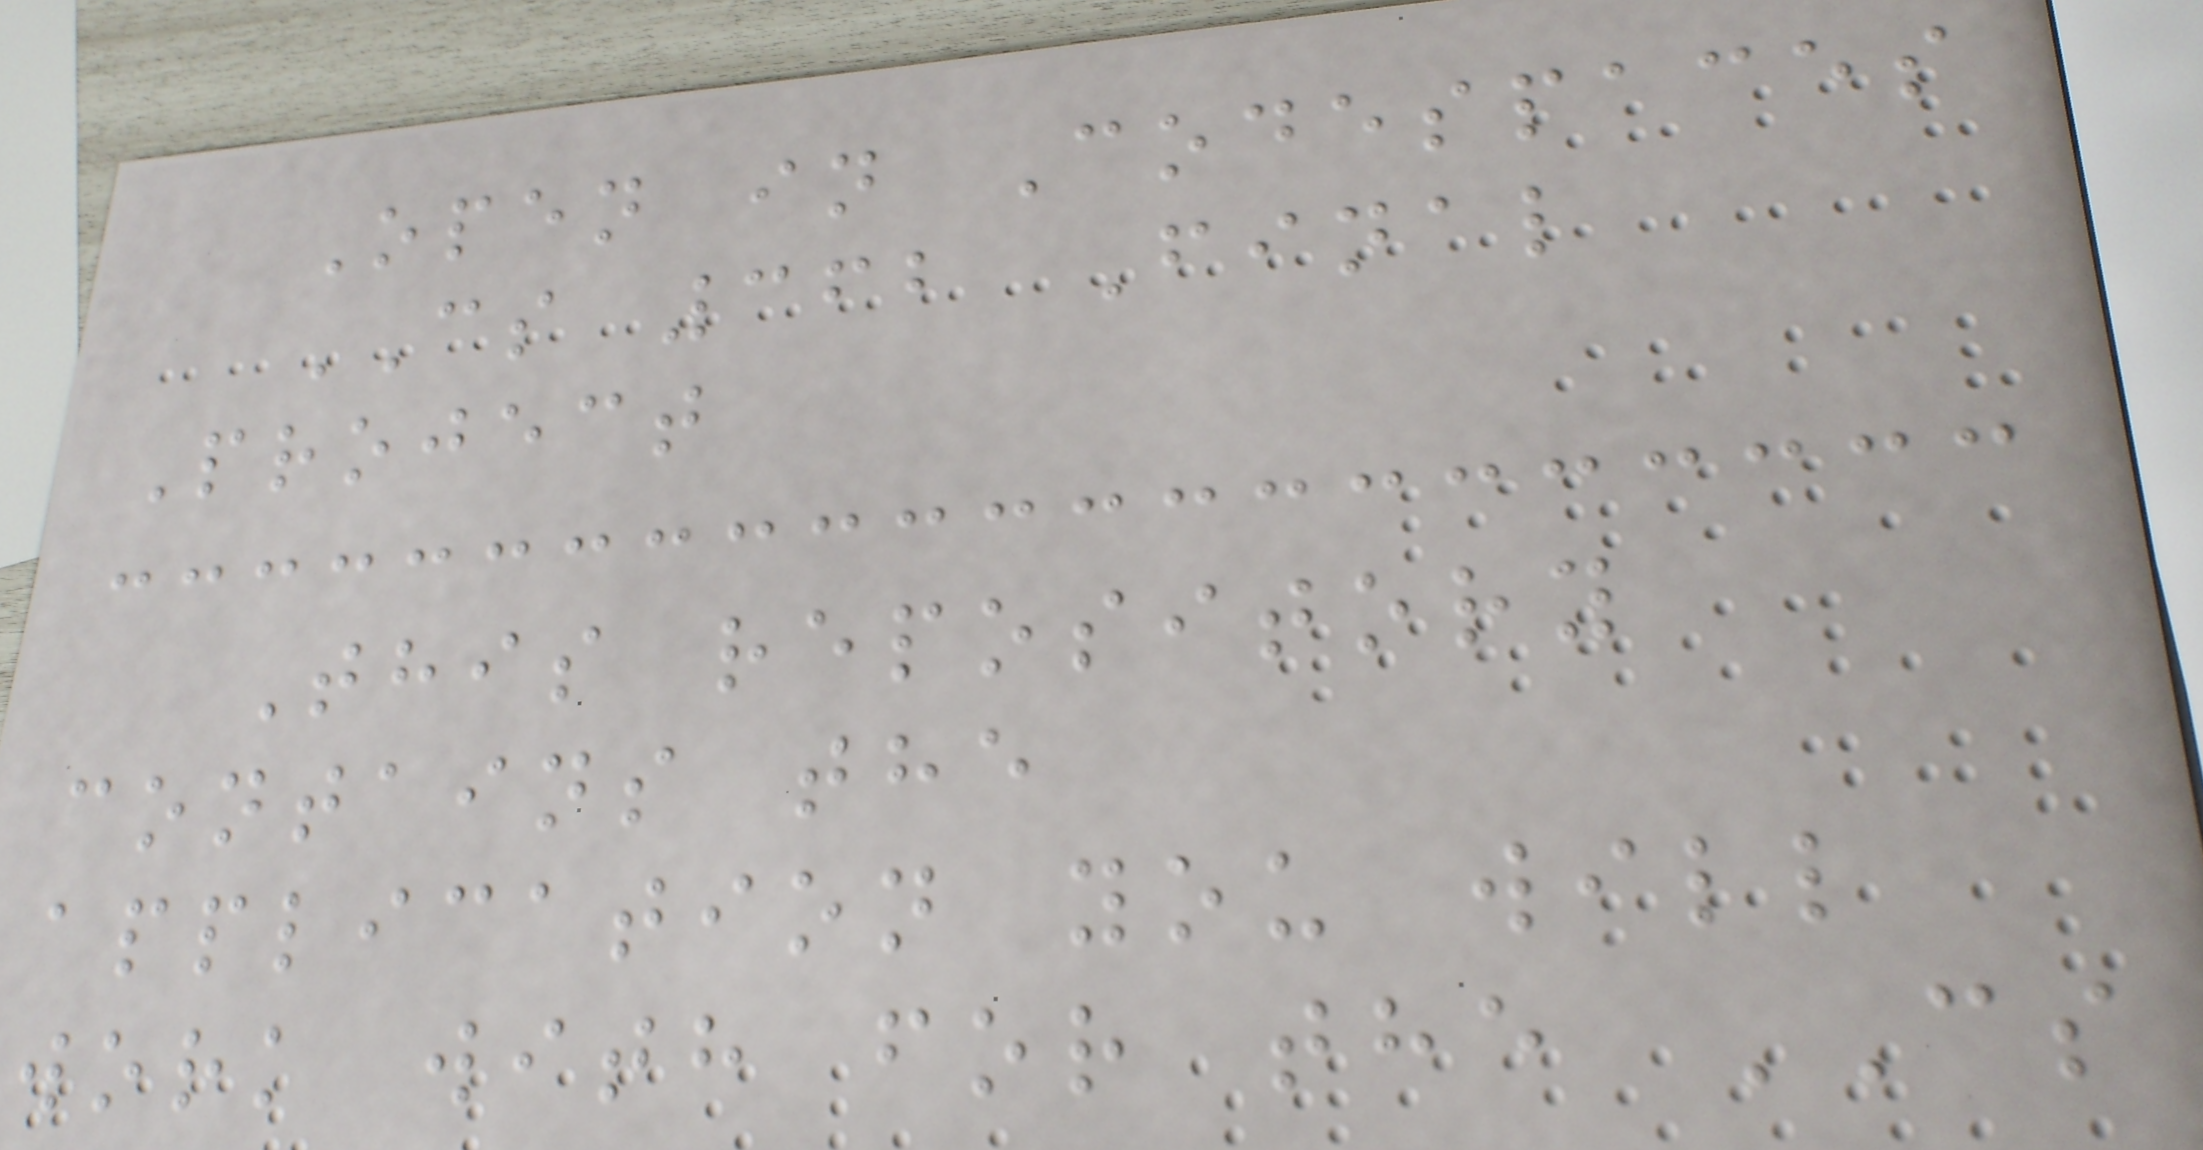Open in Codespaces
CS 362 Final
Project
This repository
contains the
application you will
work with for the CS
